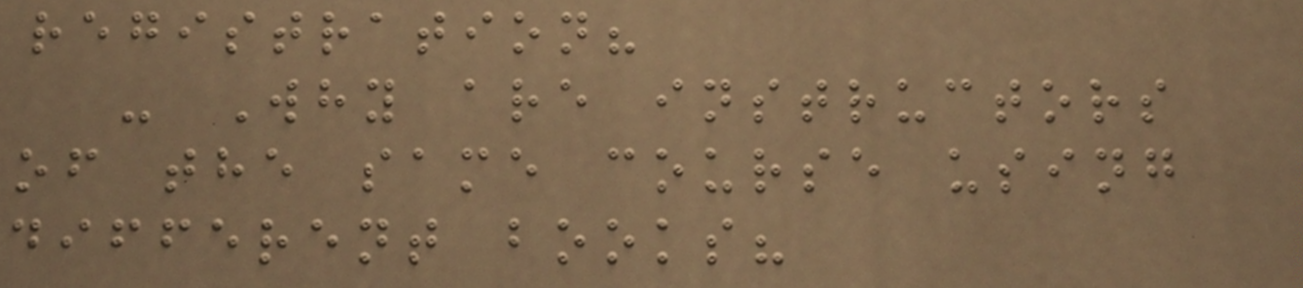registration?
- Why are instructors
of the same course using
different books?
